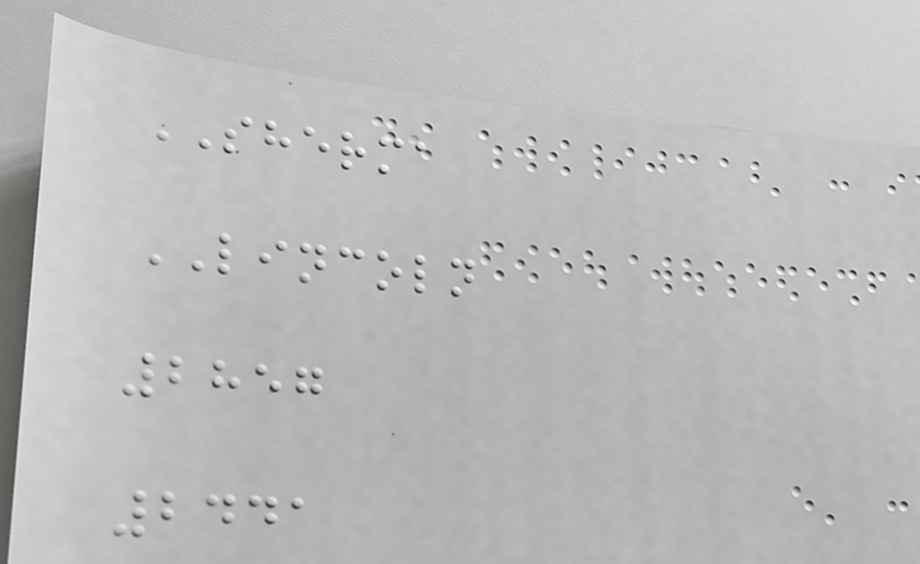SHERMA
LINCOLN
2857
2441
